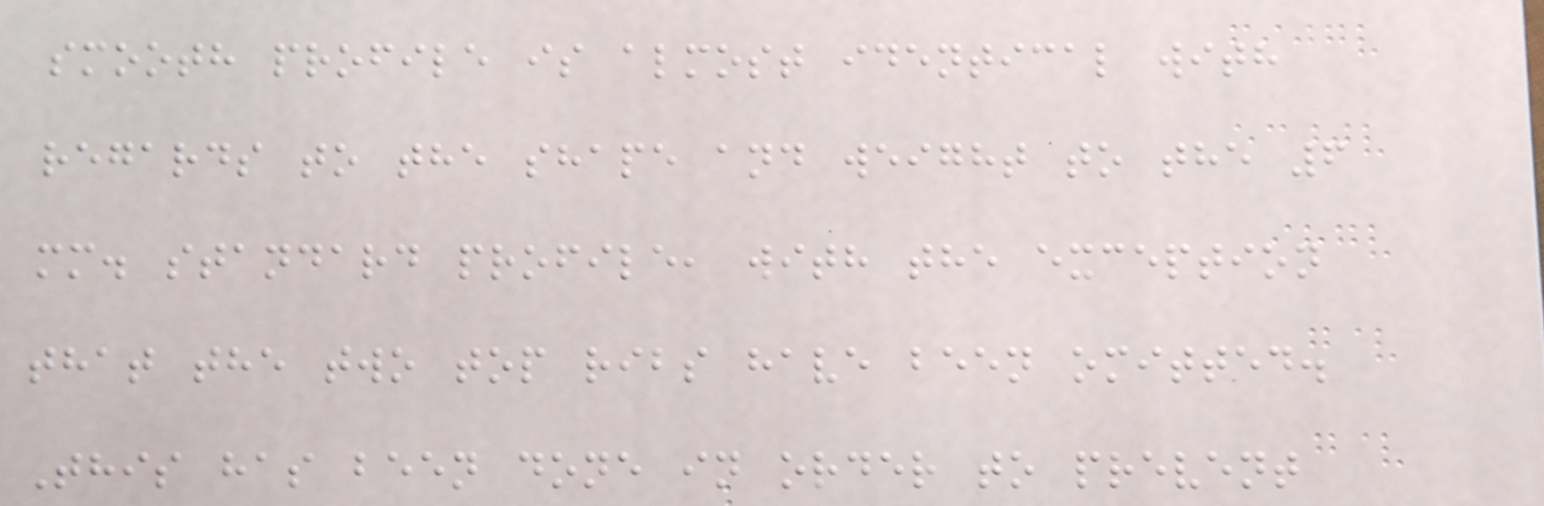smooth profile is almost identical with
regards to the shape and weight to the 6
mm. standard profile, with the exception
that the two top ribs have been omitted.
This has been done in order to prevent
